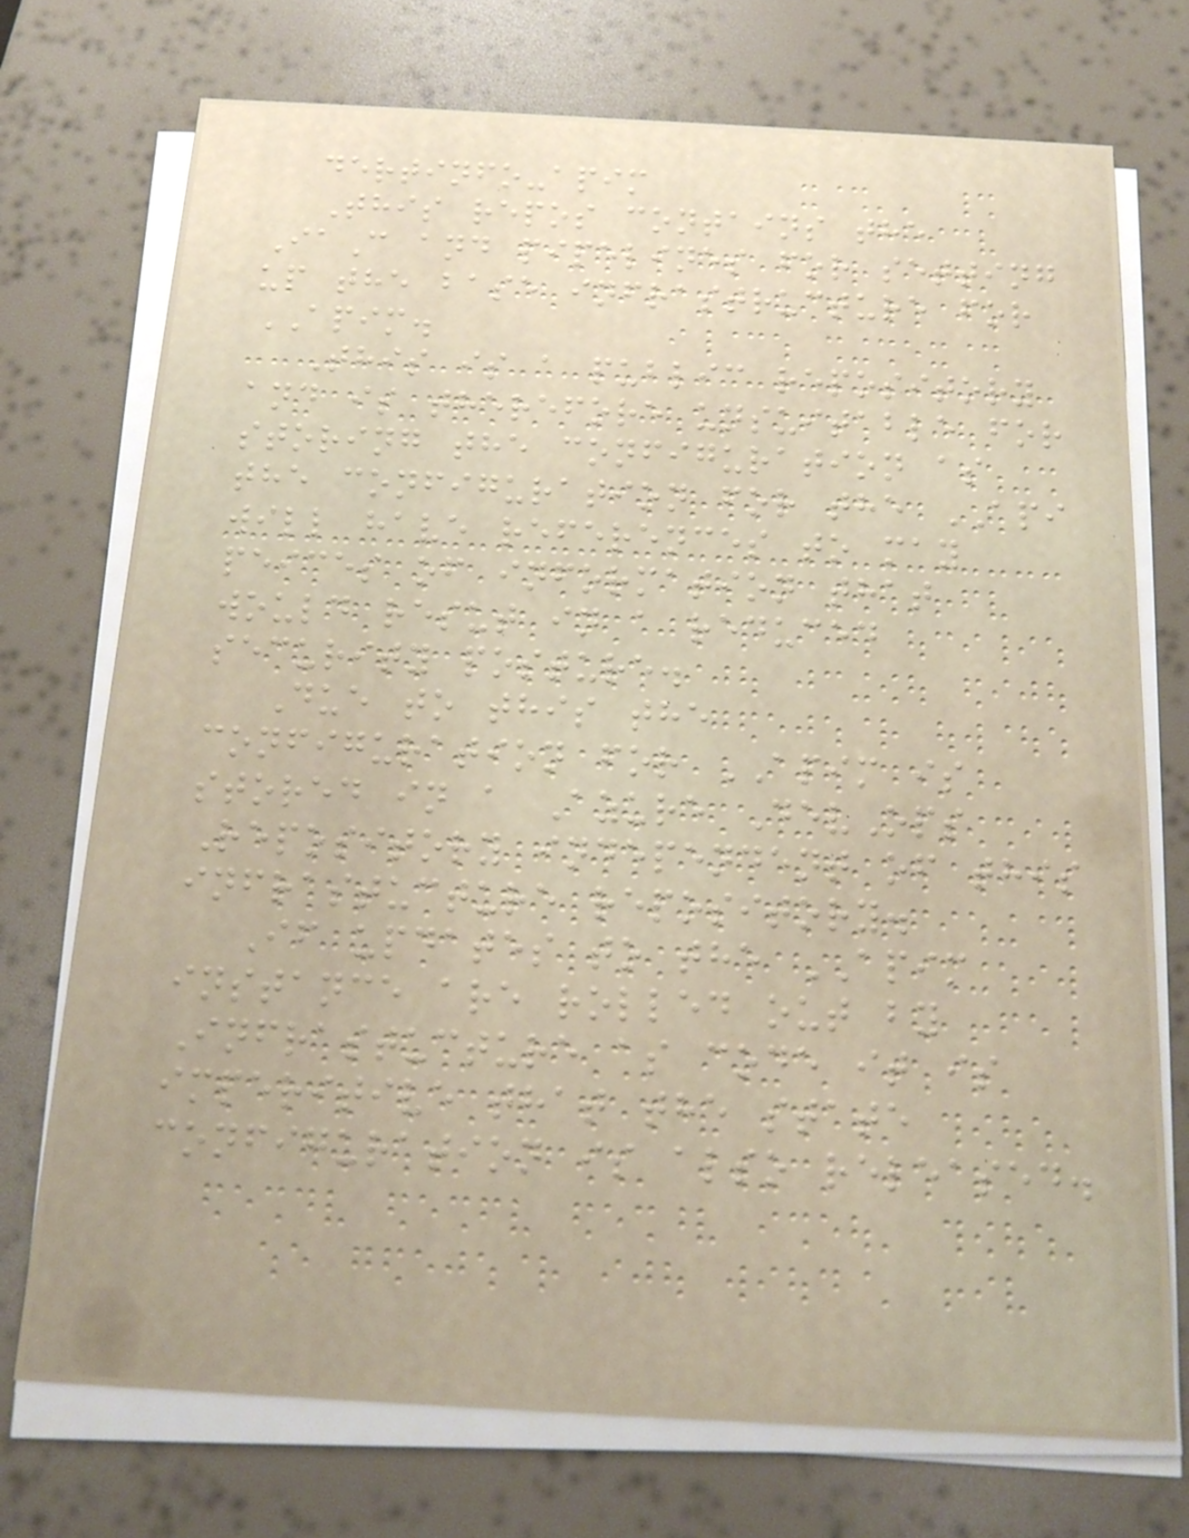dertinfo-apim
This repos contains the
IaC and pipelines for setting
up the base infrastructure for
APIM.
This is a public repository
and is therefore unsuitable for
storing the configuration as
the configuration for the API
will have references to may
peices of information that
would resut in a reduced
security posture.
Due to this the
configuration for APIM is
stored in a Azure DevOps
Repository independent of this
infrastucture repository.
If updates to the APIM
instance are rolled out by
Infrastucture as code it is
imperitive that the state
configuration is also released.
